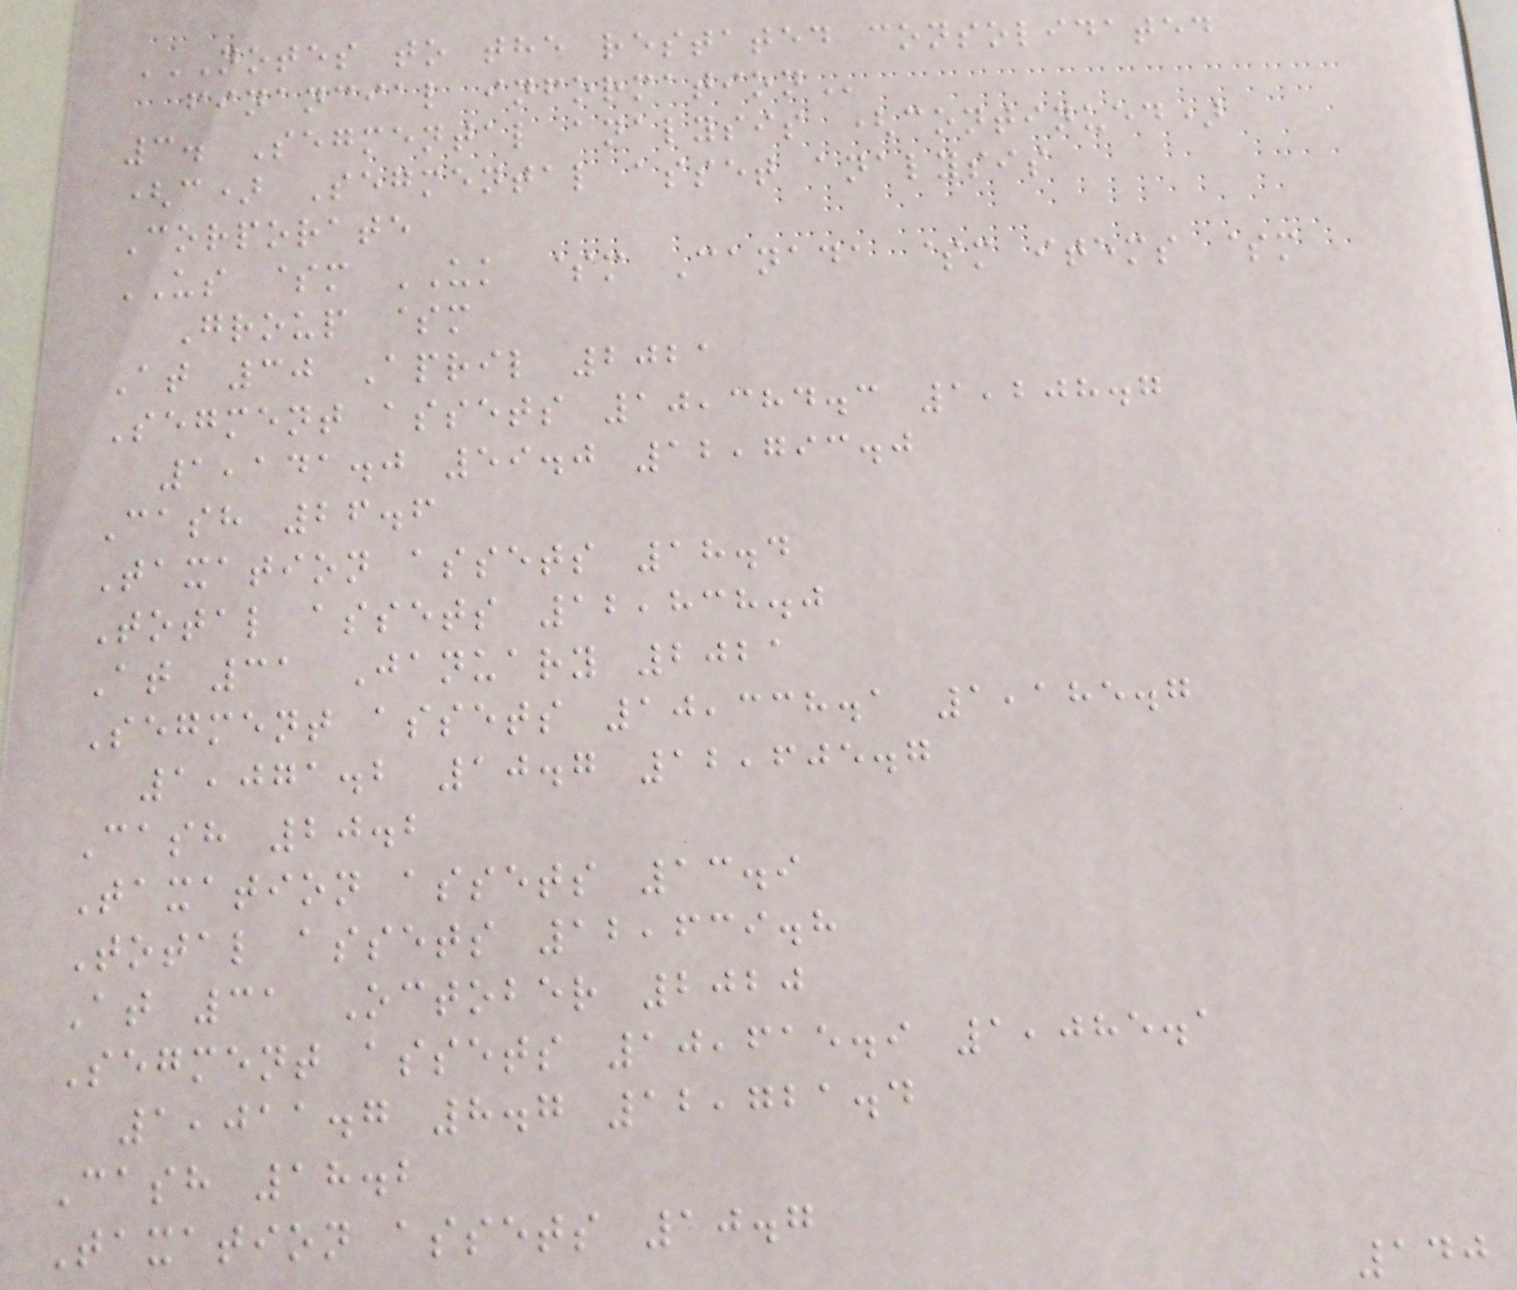NOTES TO THE RESTATED CONSOLIDATED
FINANCIAL INFORMATION
3. Segmental analysis (continued)
(c) Segmental asset analysis
Corporate
US $m UK $m Canada $m items $m
Group $m
At 30 April 2021
Segment assets 10,384.3 1,208.7
1,141.0 59.0 12,793.0
Cash 26.6
Taxation assets 18.4
Total assets 12,838.0
At 31 January 2021
Segment assets 10,338.1 1,185.7
1,071.2 10.7 12,605.7
Cash 20.2
Taxation assets 13.9
Total assets 12,639.8
At 31 October 2020
Segment assets 10,615.9 1,085.1
1,011.7 8.7 12,721.4
Cash 18.2
Taxation assets 10.7
140
